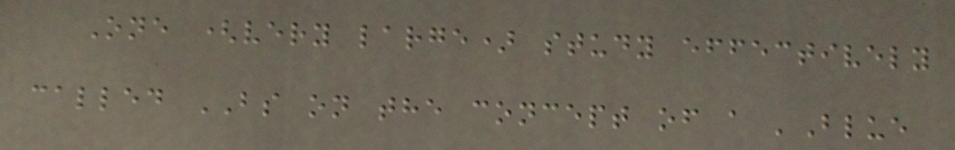One (very large) study effectively
called BS on the concept of a 'Blue
